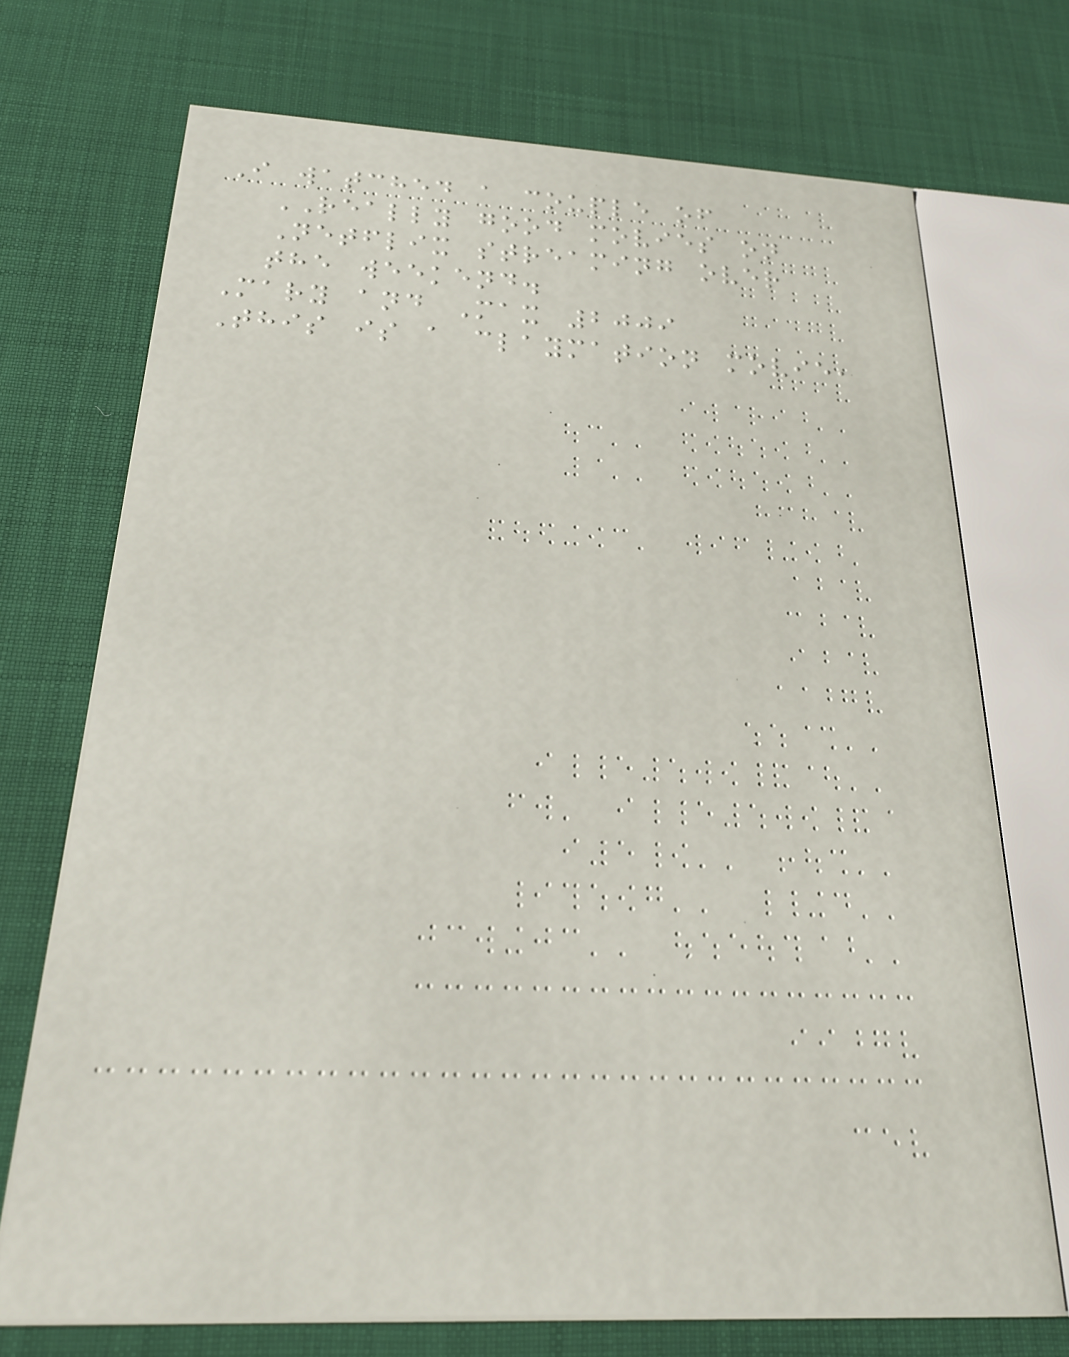I watched a couple of
REALLY good movies on
Netflix streaming over
the weekend.
Mary and Max 2009
This is a claymation movie,
